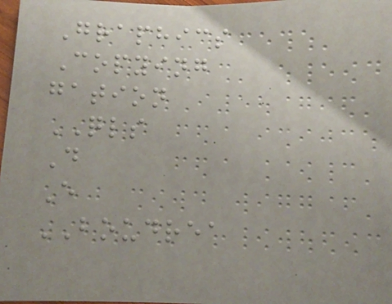Graphics
Copying
gation
QLS
D
E
BOUDREA
